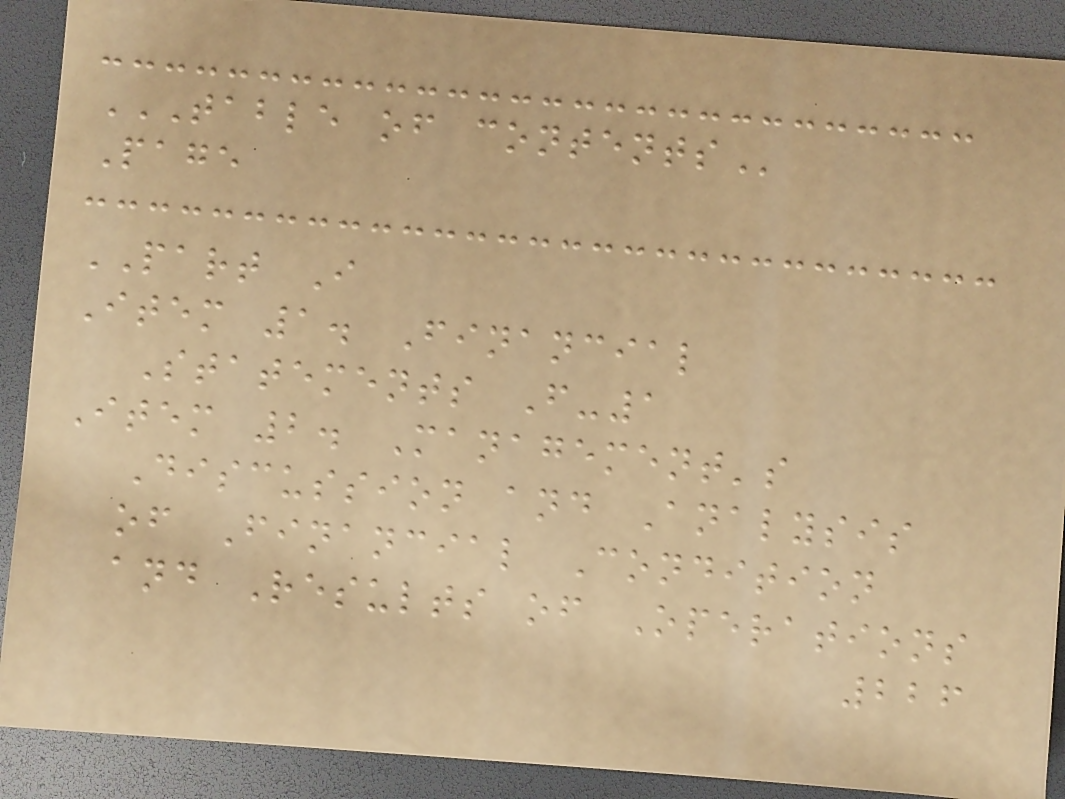TABLE OF CONTENTS
Page
PART I
Item 1. Financial
Statements F-1
Item 2. Management's
Discussion and Analysis
of Financial Condition
and Results of Operations
226
